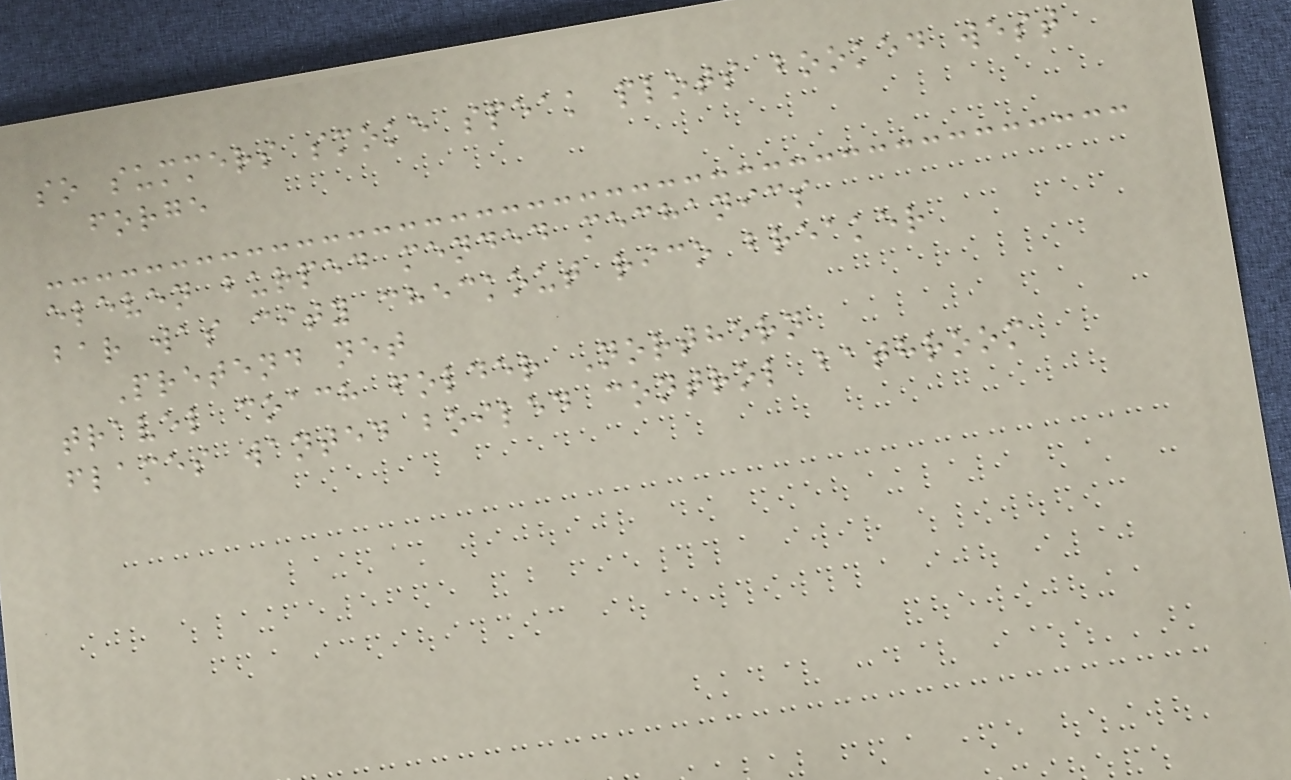so summers smoke speak plots booked west
forge
eleven burped mended mechanics
bar was city checkout rico breaker
Pretend net
travel coach folder Northern
flames wanted boiled control bathroom
